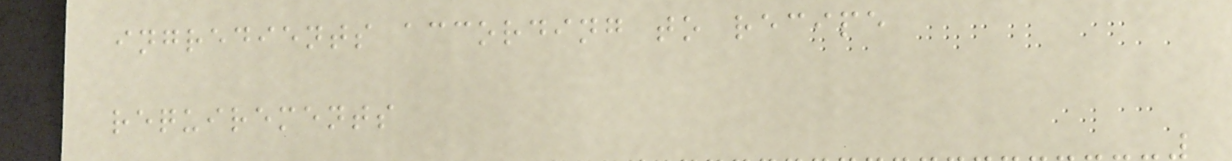ingredients according to recipe
requirements
